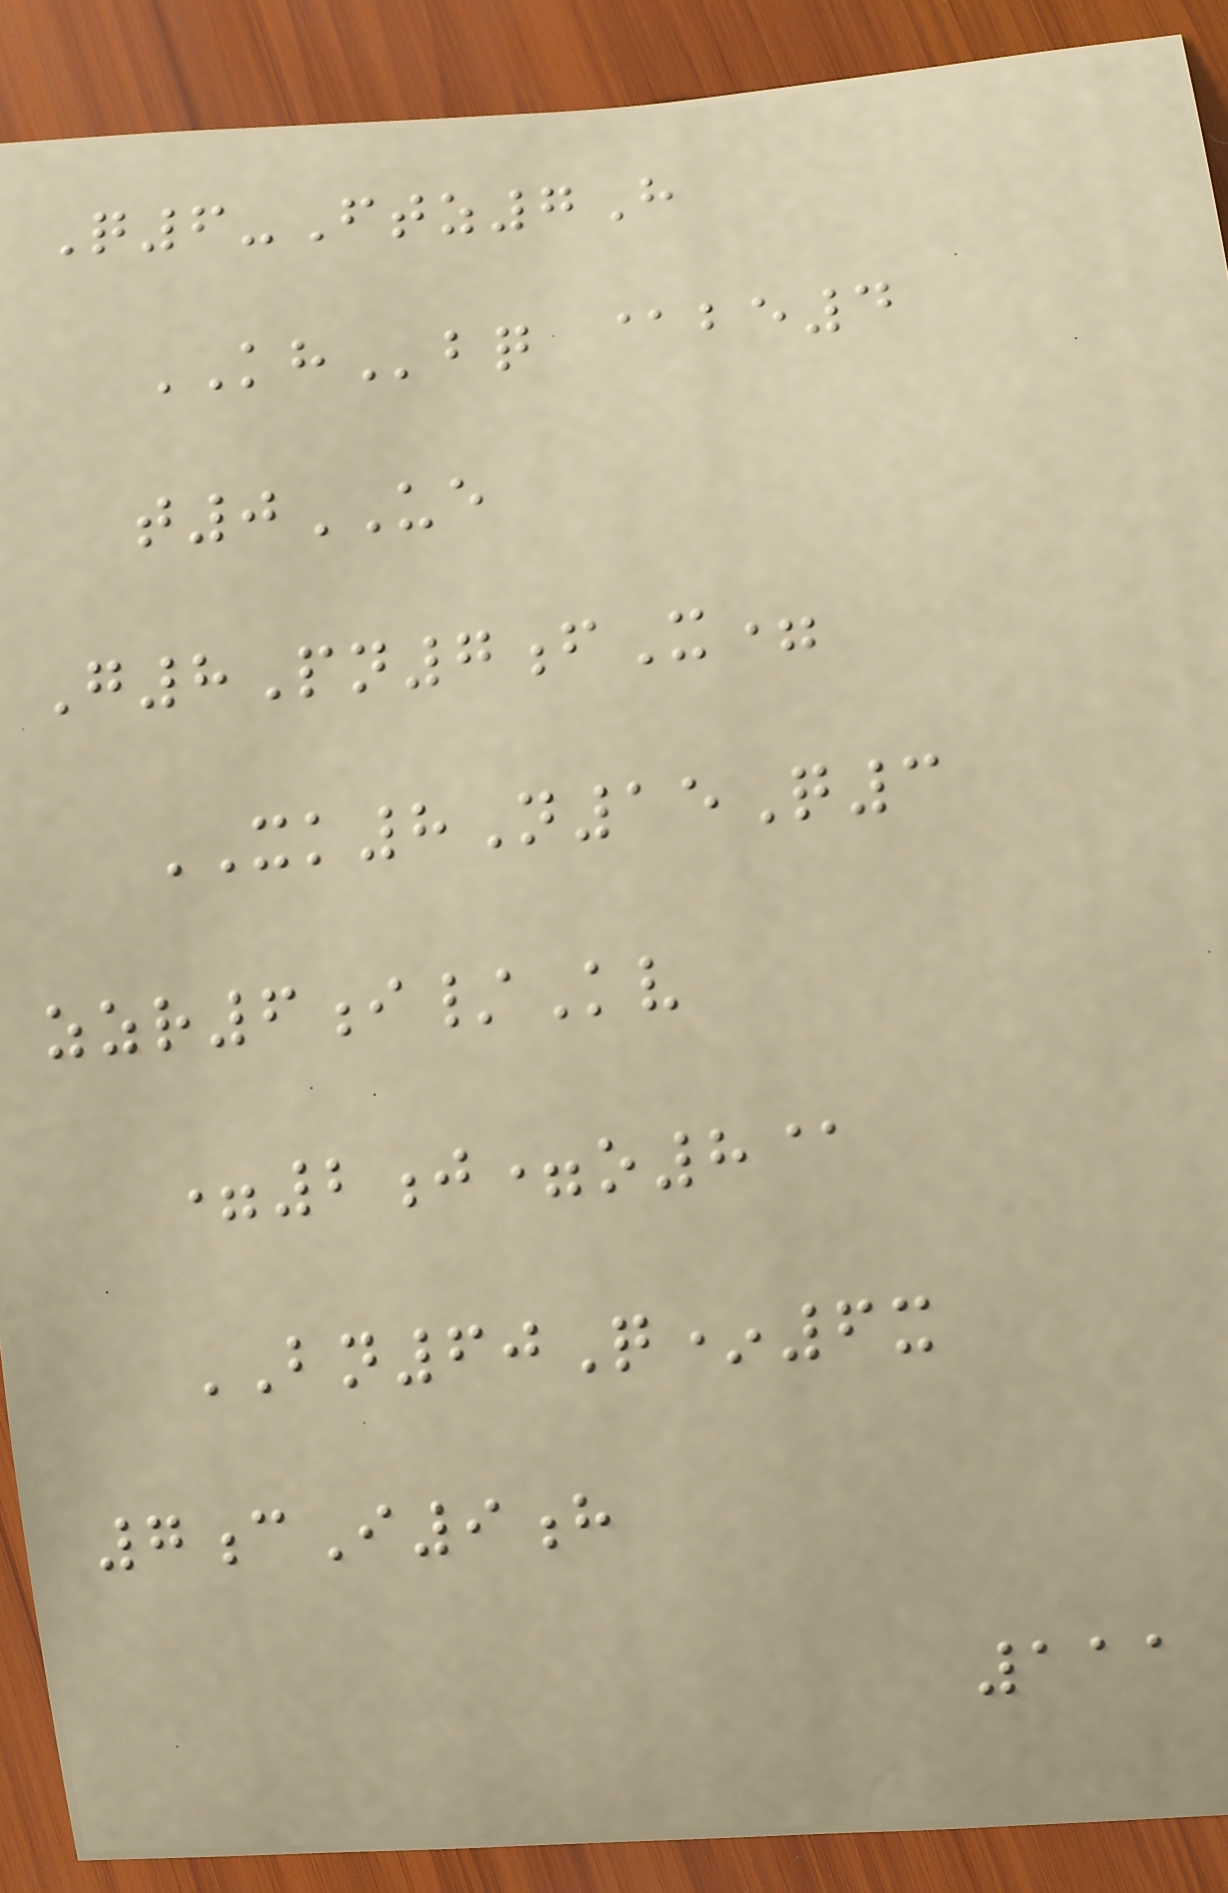Q6-Ftz7H
KHbq @be4
t0UE
G8Pn7fX=
XK8N15Q3
zzr6i/Kv
=2j=o8@
BN60Q*6x
7cI9h
111
